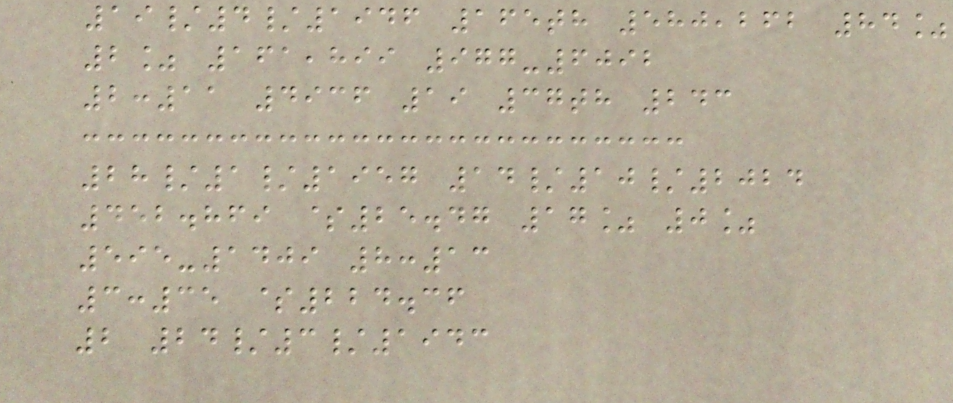19/4/1946 165th 580,262 84%
2% 161,899 977-6092
2:11 4936 19 37th 243
28/1/1957 14/10/2024
452.869 $25.47 17% 0%
595-1409 8:13
3:35 $224.36
2 24/3/1943
